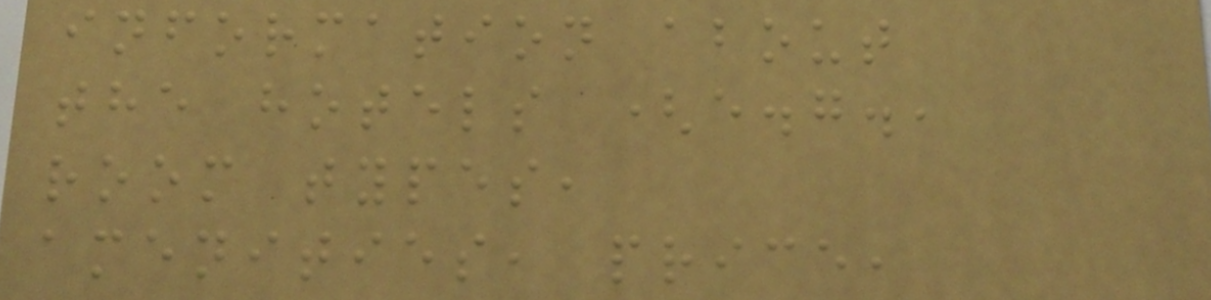information about
the hotels (e.g.,
room types,
amenities, price,
